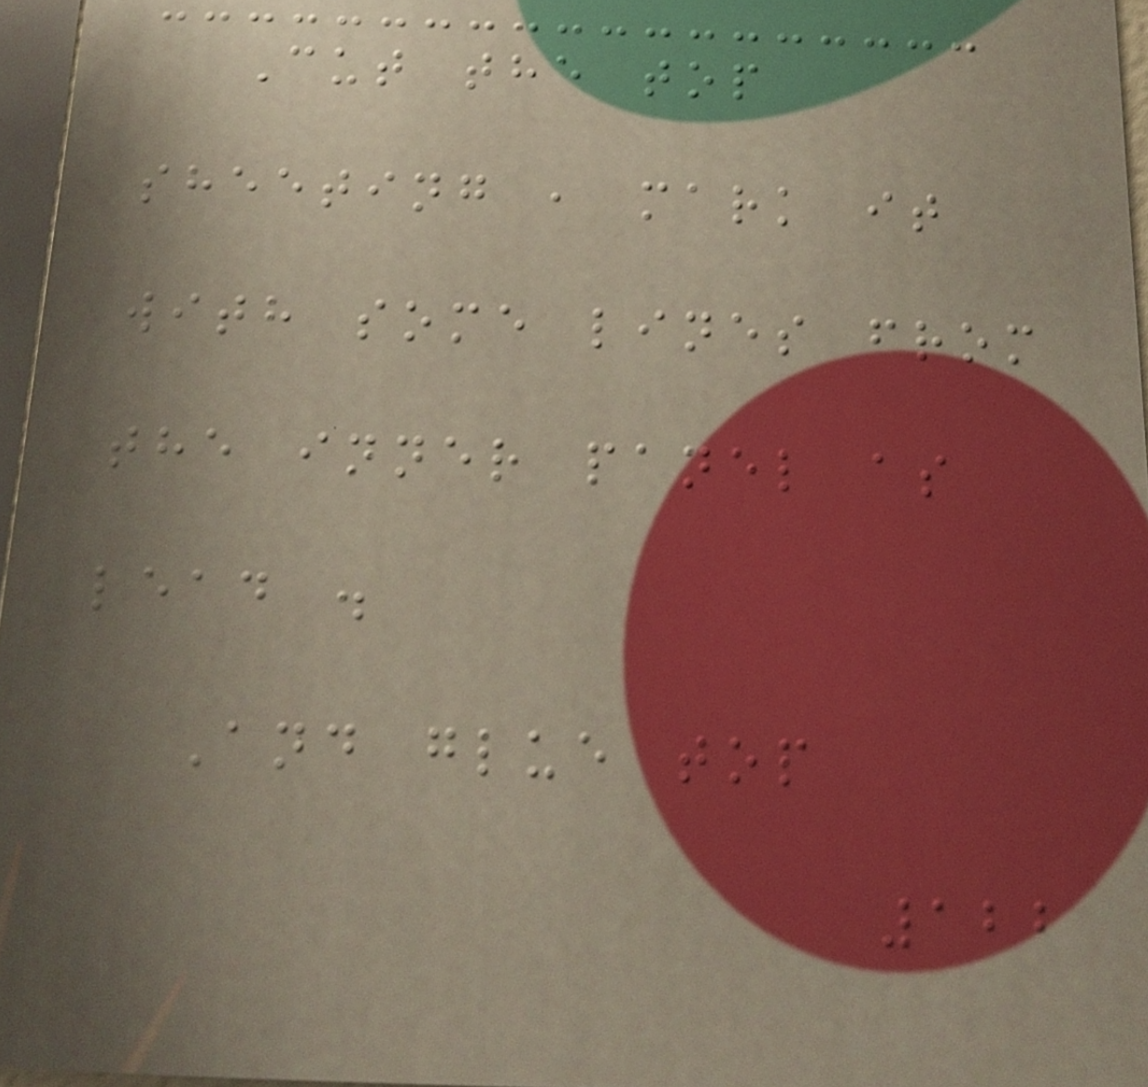Cut the top
sheeting , mark it
with some lines from
the inner panel as
lead .
And glue top
122
